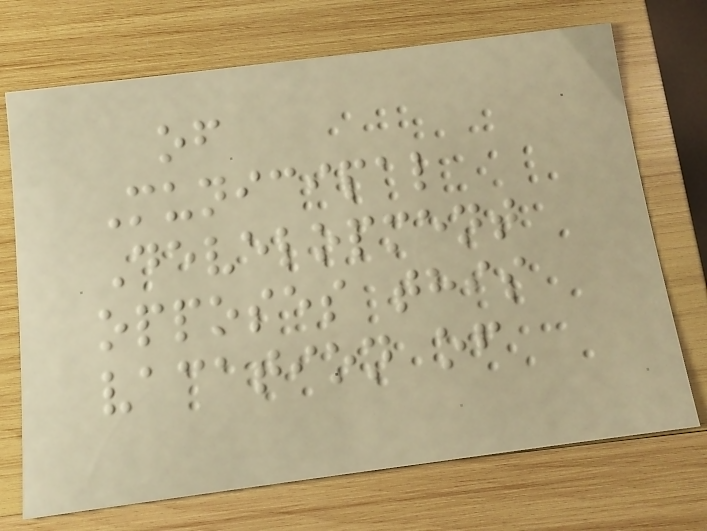of
Municipal
Development
opposes this
vacation of
